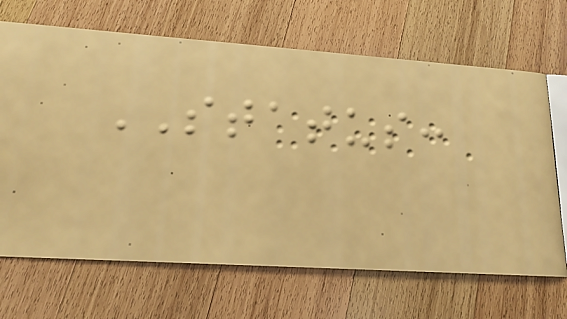STATUS:
